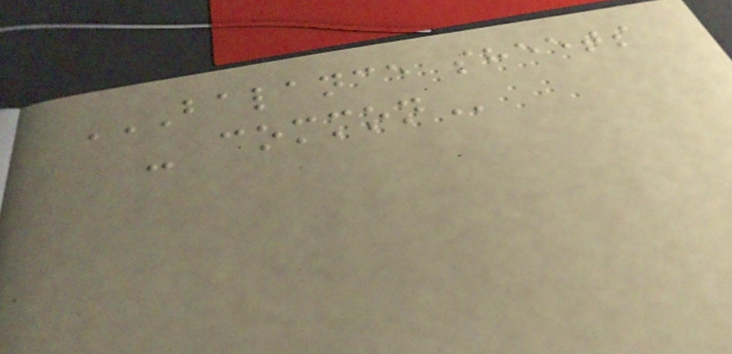BALANCE SHEETS
- COMMON
